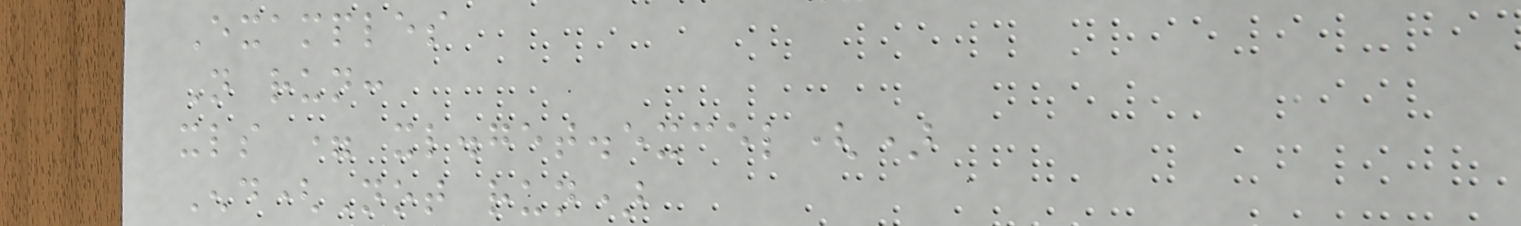Examples
Not run:
xls = xl.get.excel()
End(Not run)
